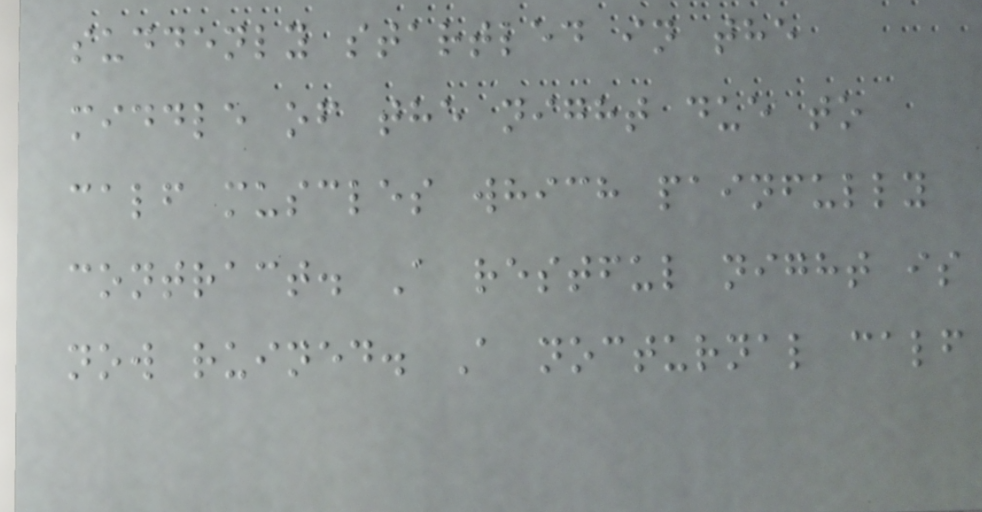suddenly startled in the
middle of the night due to
calf muscles which painfully
contract. A restful night is
now ruined. A nocturnal calf
